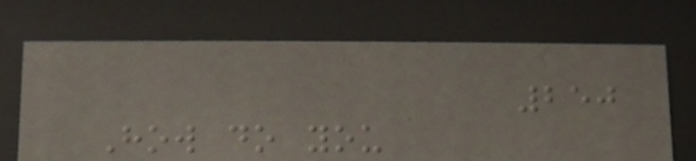250
How do you
